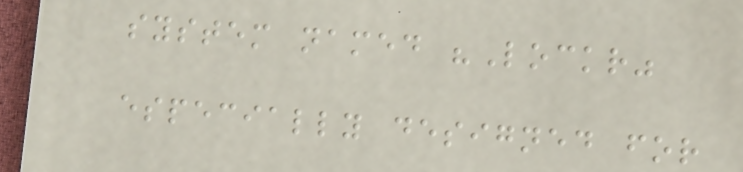system named "Lockr"
especially designed for
